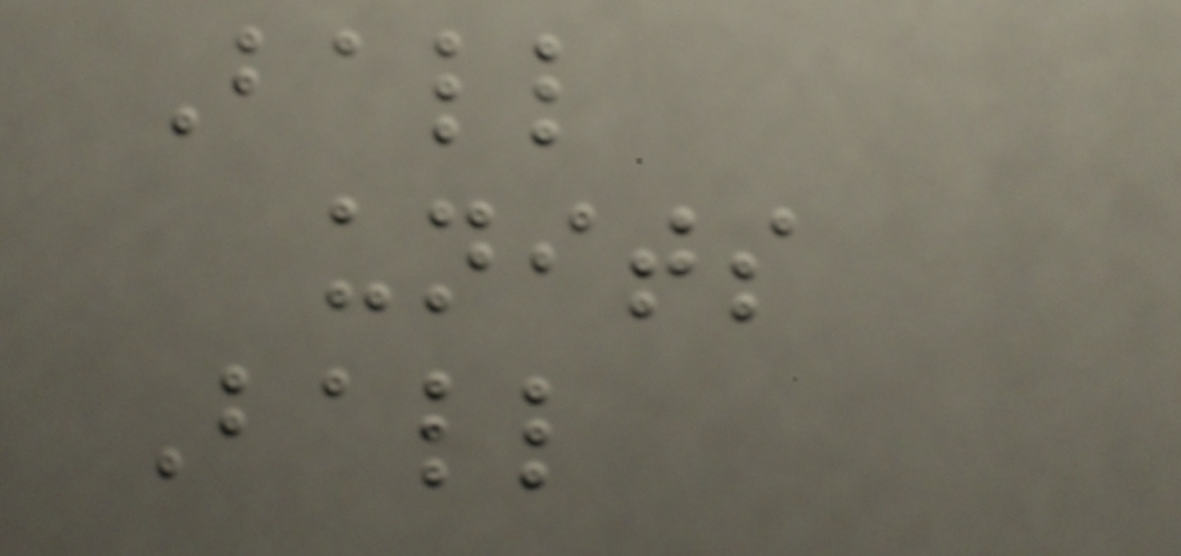Ball
units
Ball
